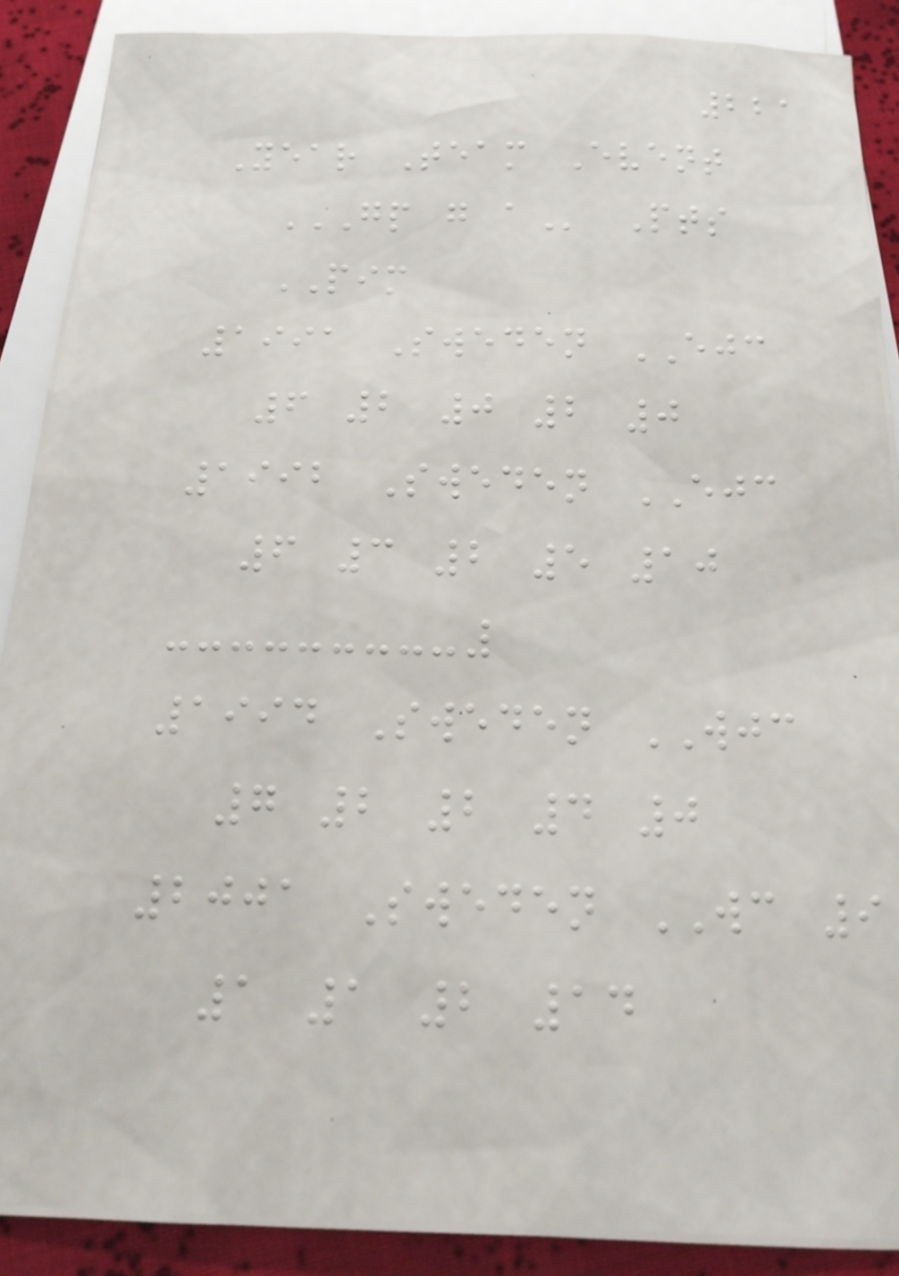221
Year Team Event
GP G A Pts
PIM
1991 Sweden EJC
6 2 0 2 0
1992 Sweden EJC
6 3 2 5 10
1994 Sweden WJC
7 2 2 4 0
2001 Sweden WC 9
1 1 2 14
